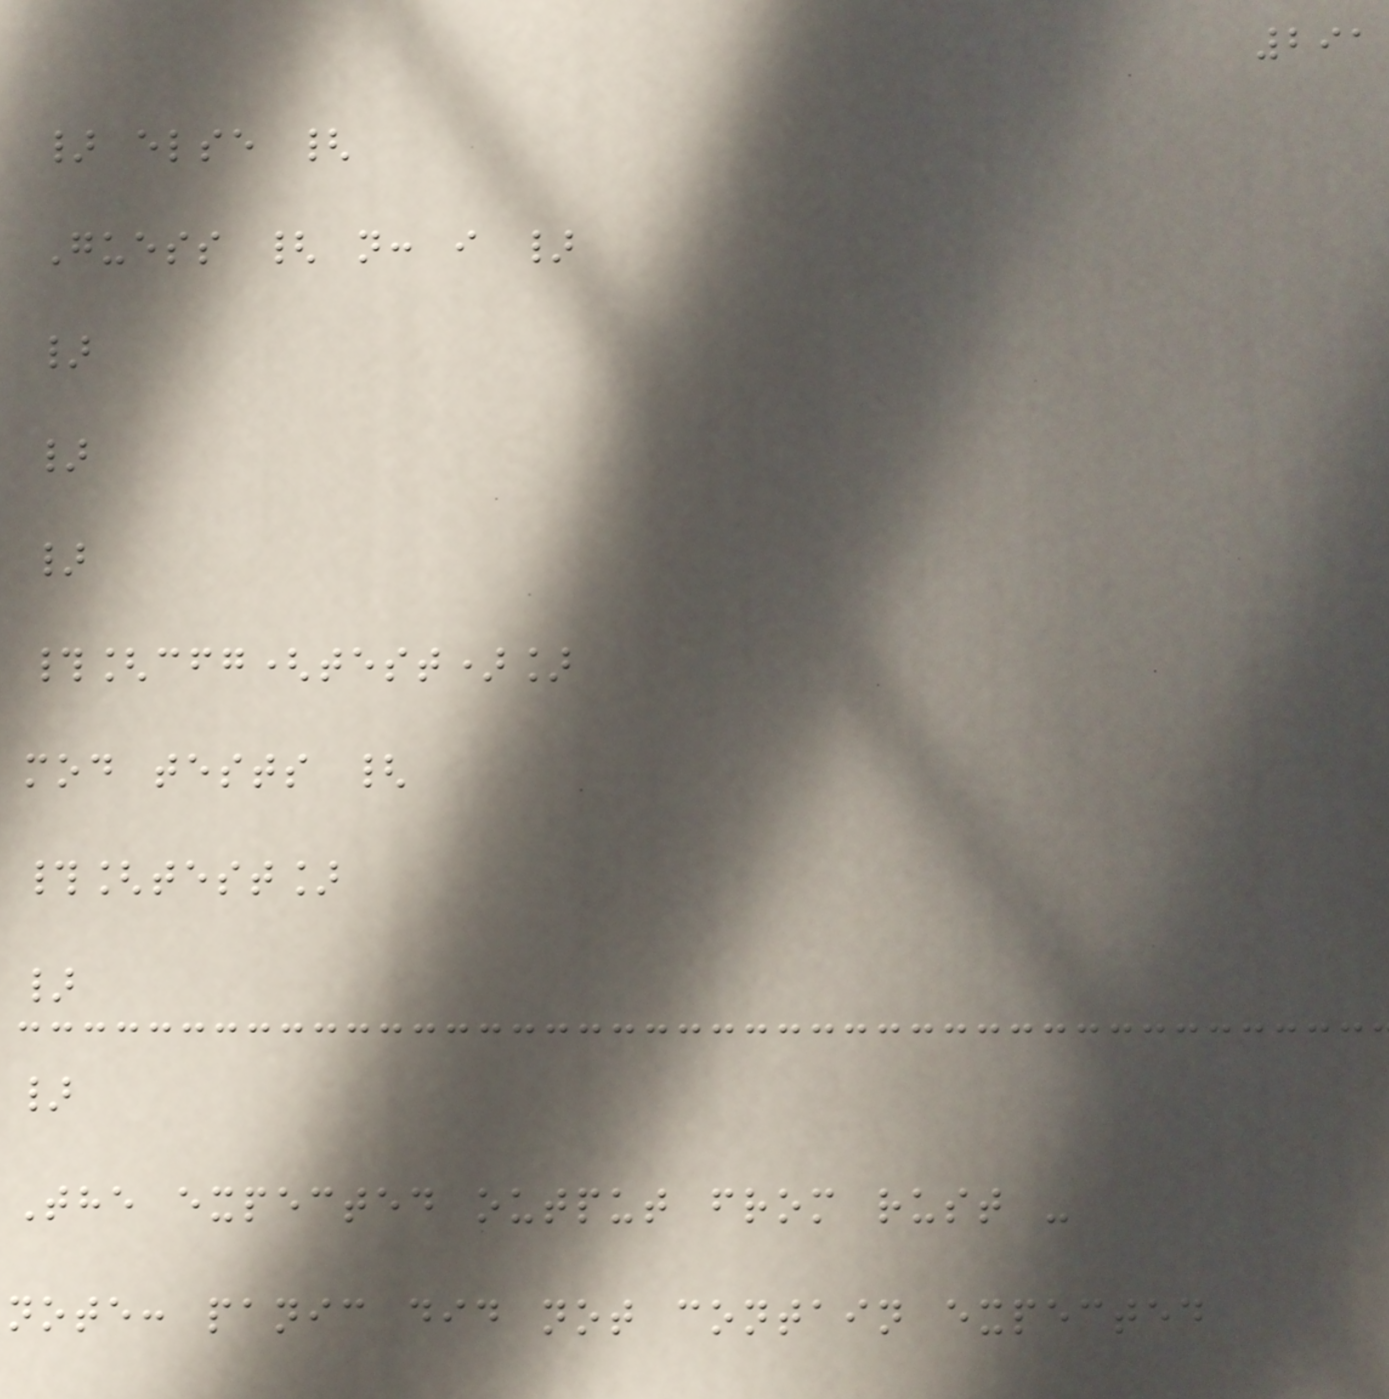291
} else {
Guess { n: i }
}
}
}
#[cfg(test)]
mod tests {
#[test]
}
}
The expected output from rust -
note: panic did not contain expected
